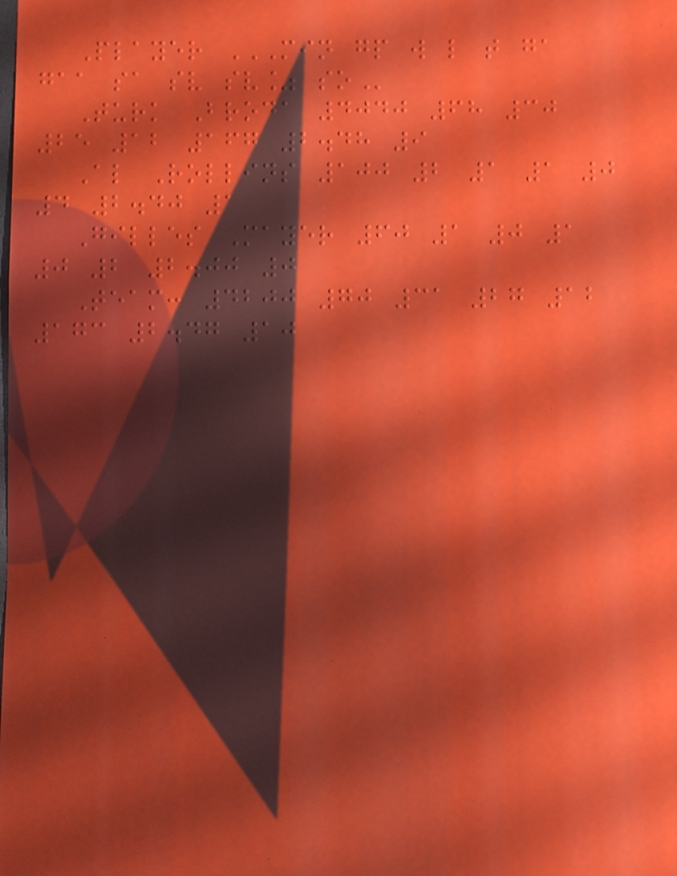Player MIN GP W L T GA
GAA SA SV SV% SO
Turk Broda 4040 68 30
25 12 167 2.48 9
Al Rollins 100 2 1 1 0
4 2.40 1
Gilles Mayer 60 1 0 1
0 2 2.00 0
Team: 4200 70 31 27 12
173 2.47 10
